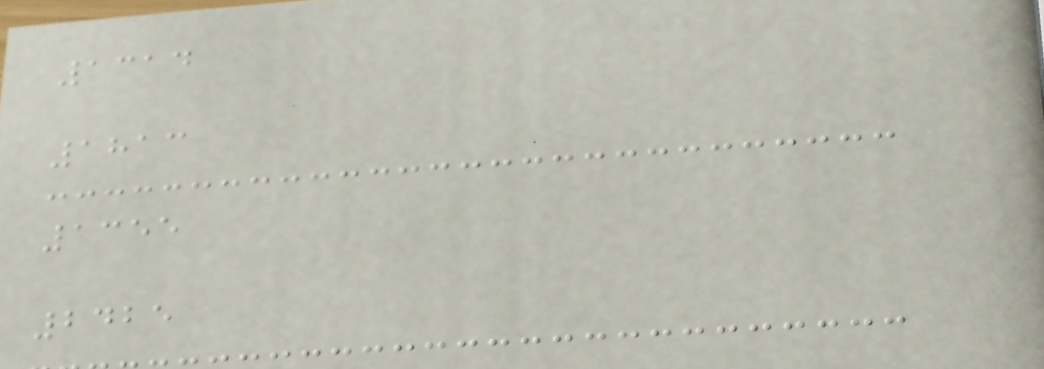1314
1813
1355
2425
